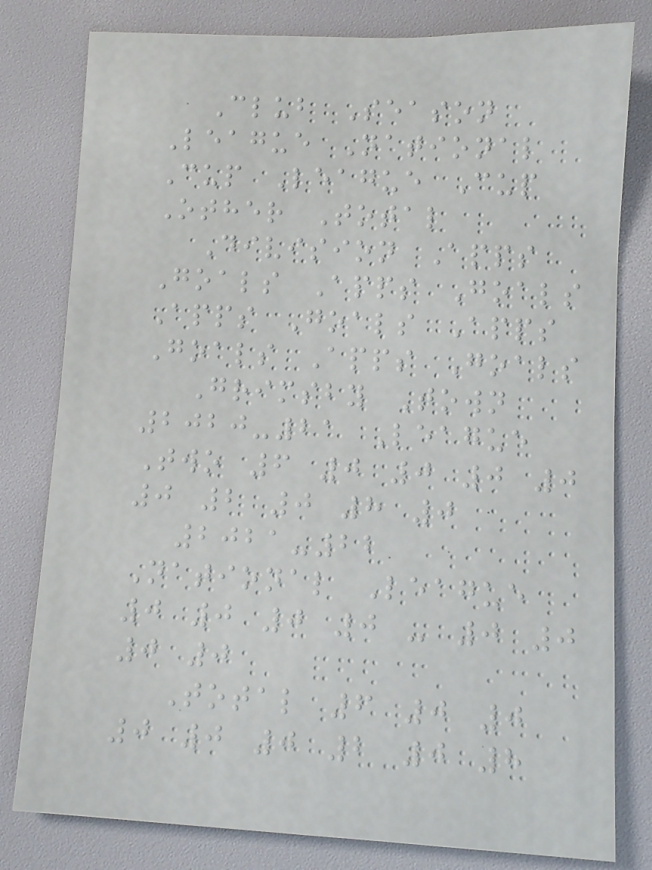Club Season
League National
Cup League Cup
Other Total
Division Apps
Goals Apps Goals
Apps Goals Apps
Goals Apps Goals
Grimsby Town
2020-21 League
Two 6 0 0 0 0
0 2 0 8 0
2021-22
National League
0 0 0 0 - 0 0
0 0
Total 6 0 0
0 0 0 2 0 8
